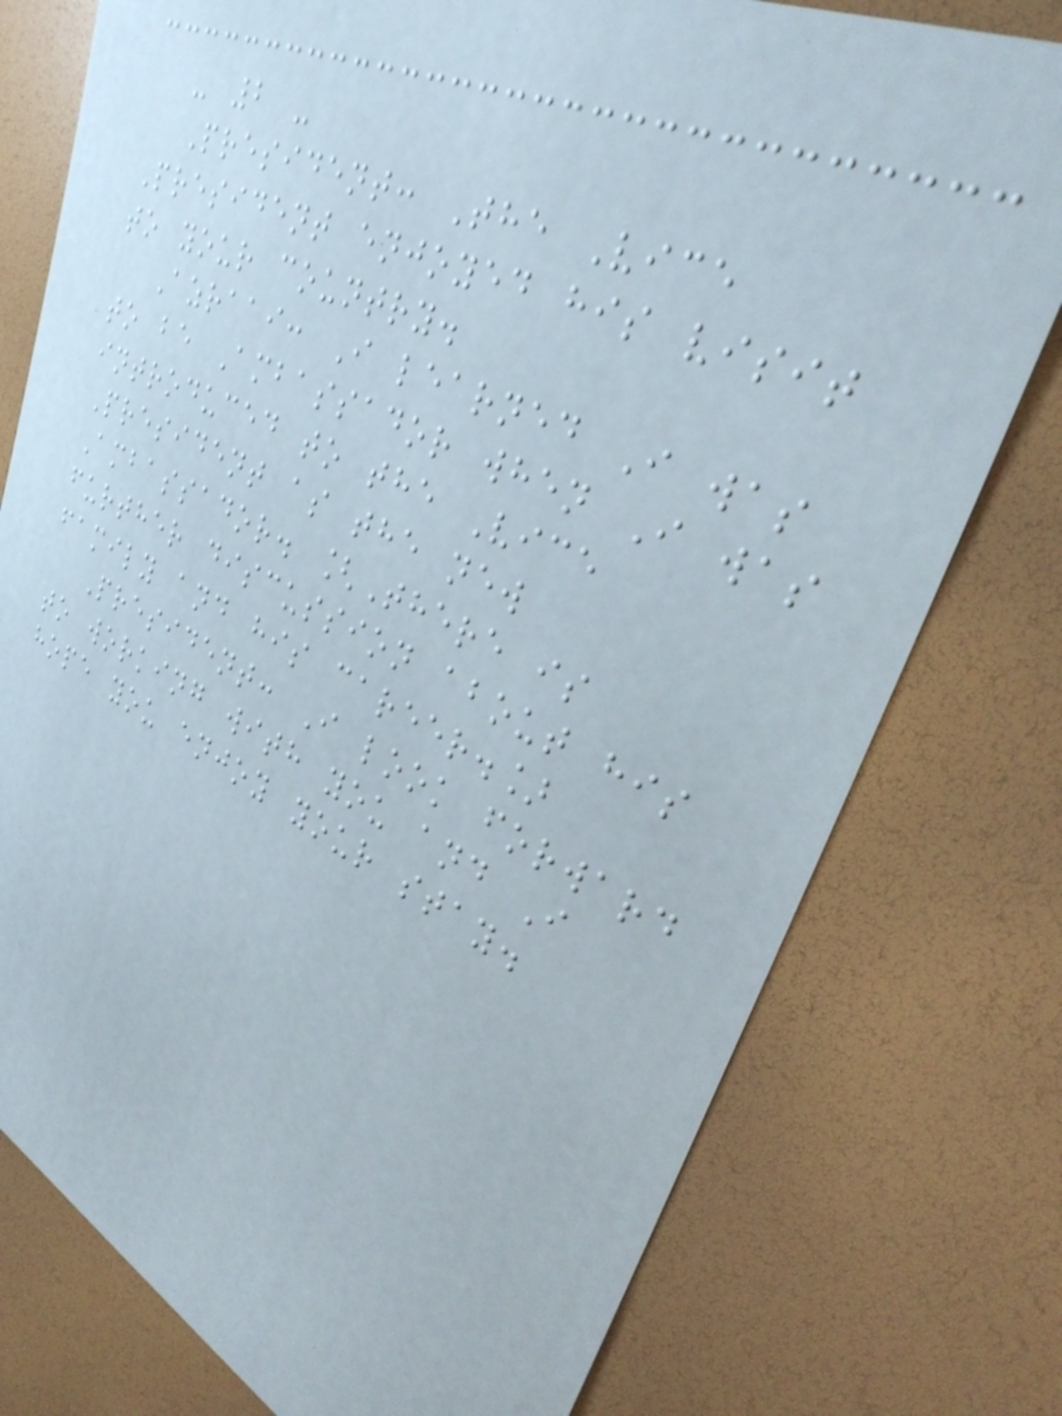- 2 -
President: The Vice
President enjoyed his visit
to your country.
Azraai: I learned I was
to be Ambassador when I was
introduced to the Vice
President as the new
Ambassador. [There is
further discussion about his
family and his career.]
President: I look forward
to working with you and I
hope you enjoy your stay.
